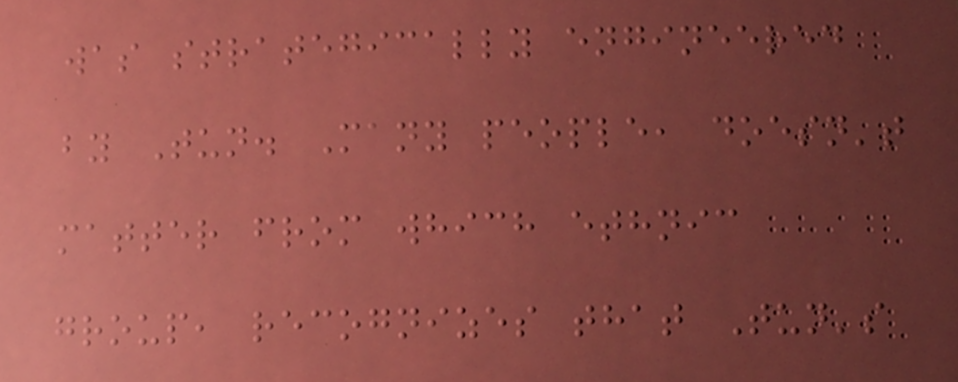was strategically engineered
by Tun. Many people, doesn't
matter from which ethnic
group, recognizes that Tun's
